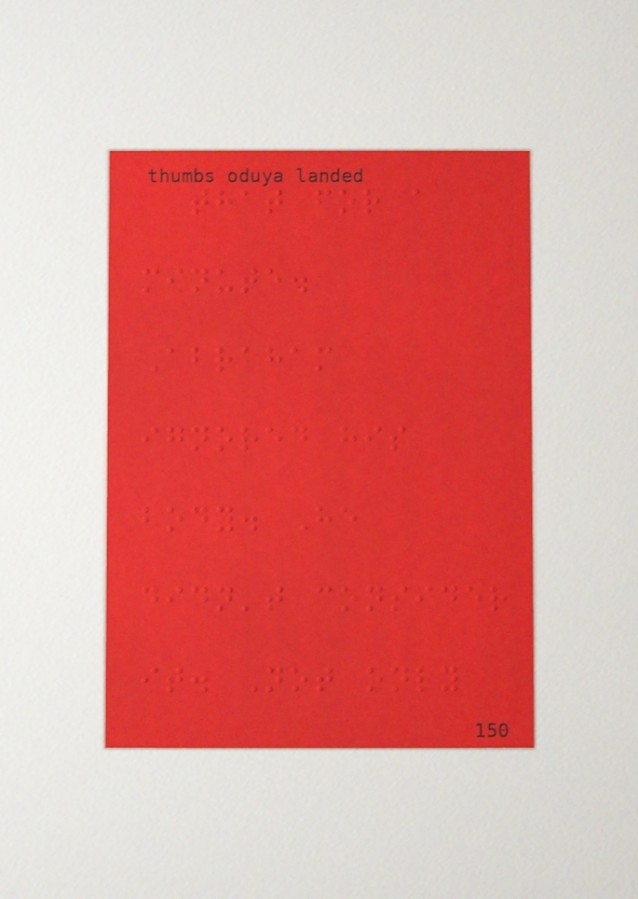that for a
minute.
Abraham
ignored his
body. He
didn't consider
it. Not only
